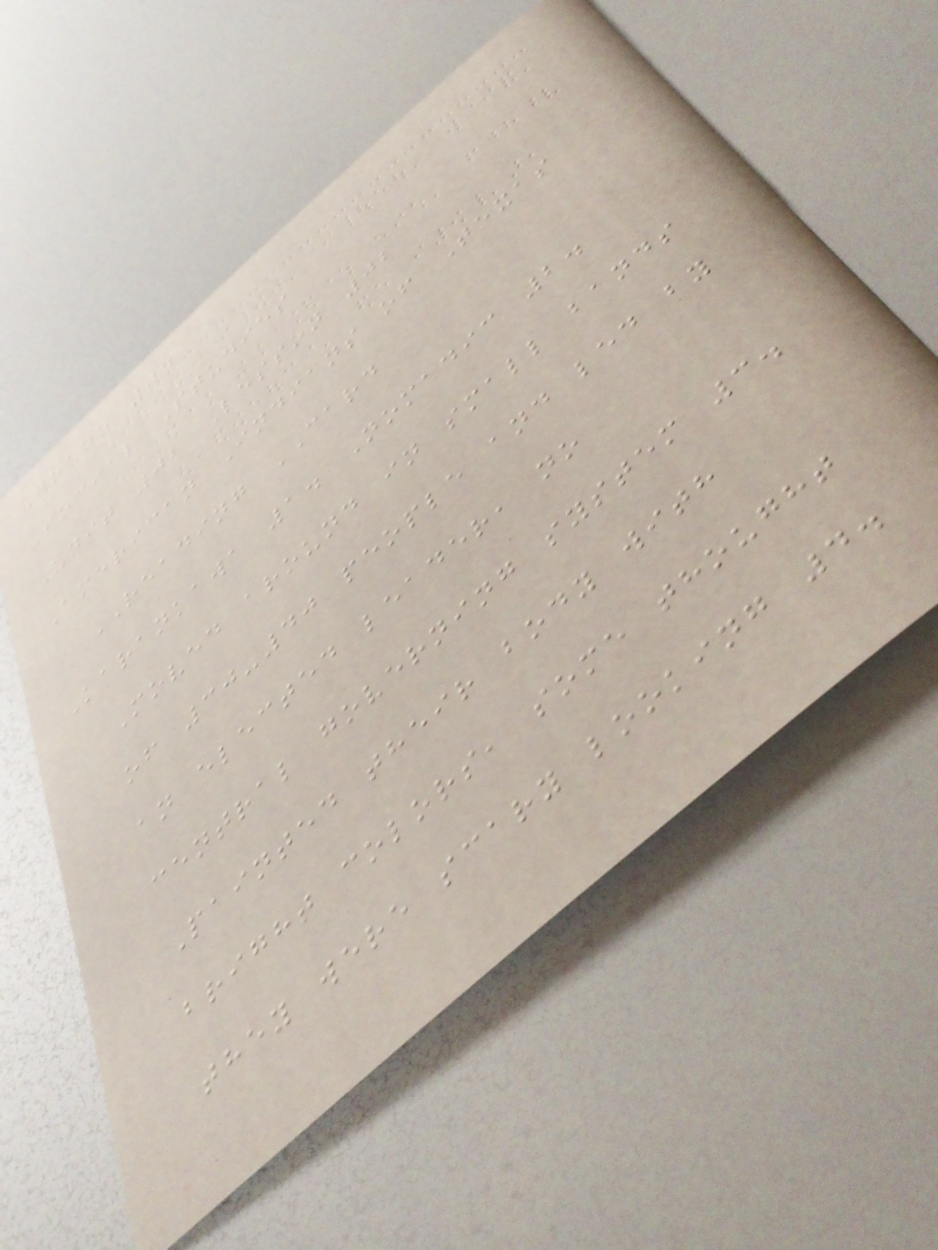Grade 04
Social Studies
Unit 02 Lesson 02
American Indians of Texas
READING CARD
Karankawa 1. Nomadic 2.
Moved around in small bands
of 30-40 people and led by
an elected leader, no
central governing system 3.
Painted their body with
bright colors, some thought
they were scary looking 4.
